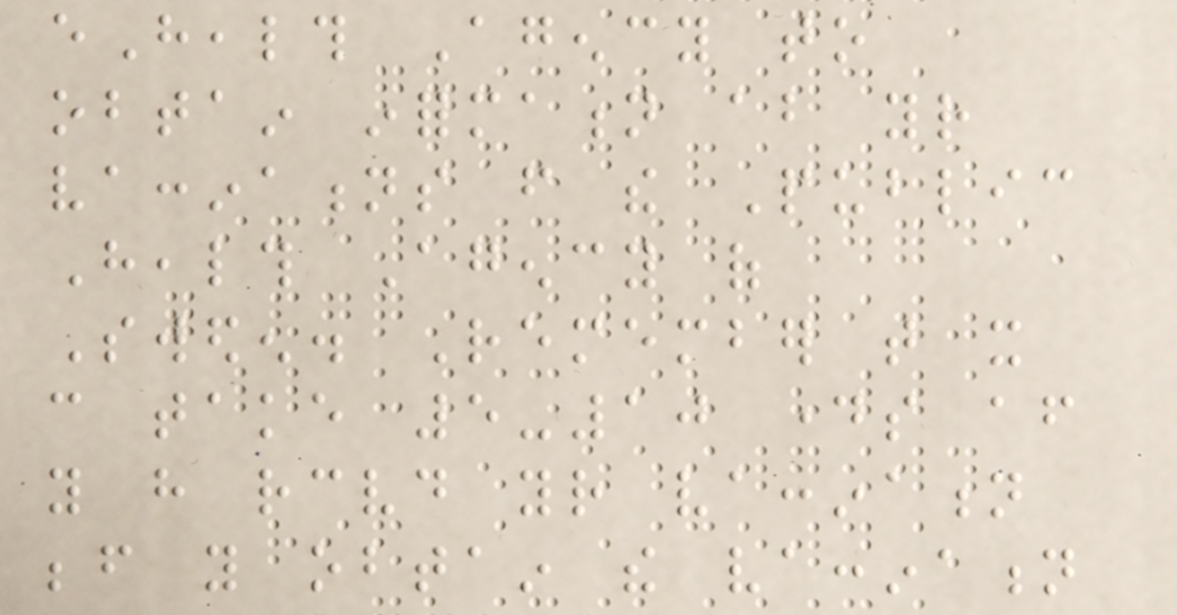eHealth Agency to
obtain information about your
vaccinations from the Public
Health Agency of
Sweden. Remember that it
can take 5-10 days after
you have received your vaccination
before you obtain the vaccination
